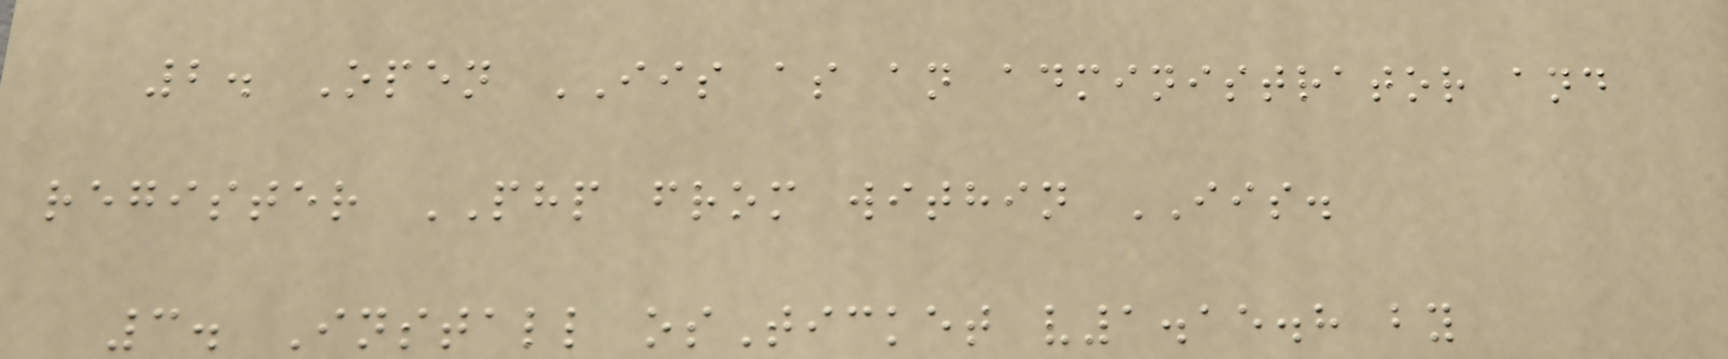2. Open IIS as an administrator and
register PHP from within IIS.
3. Install osTicket v1.15.8 by
